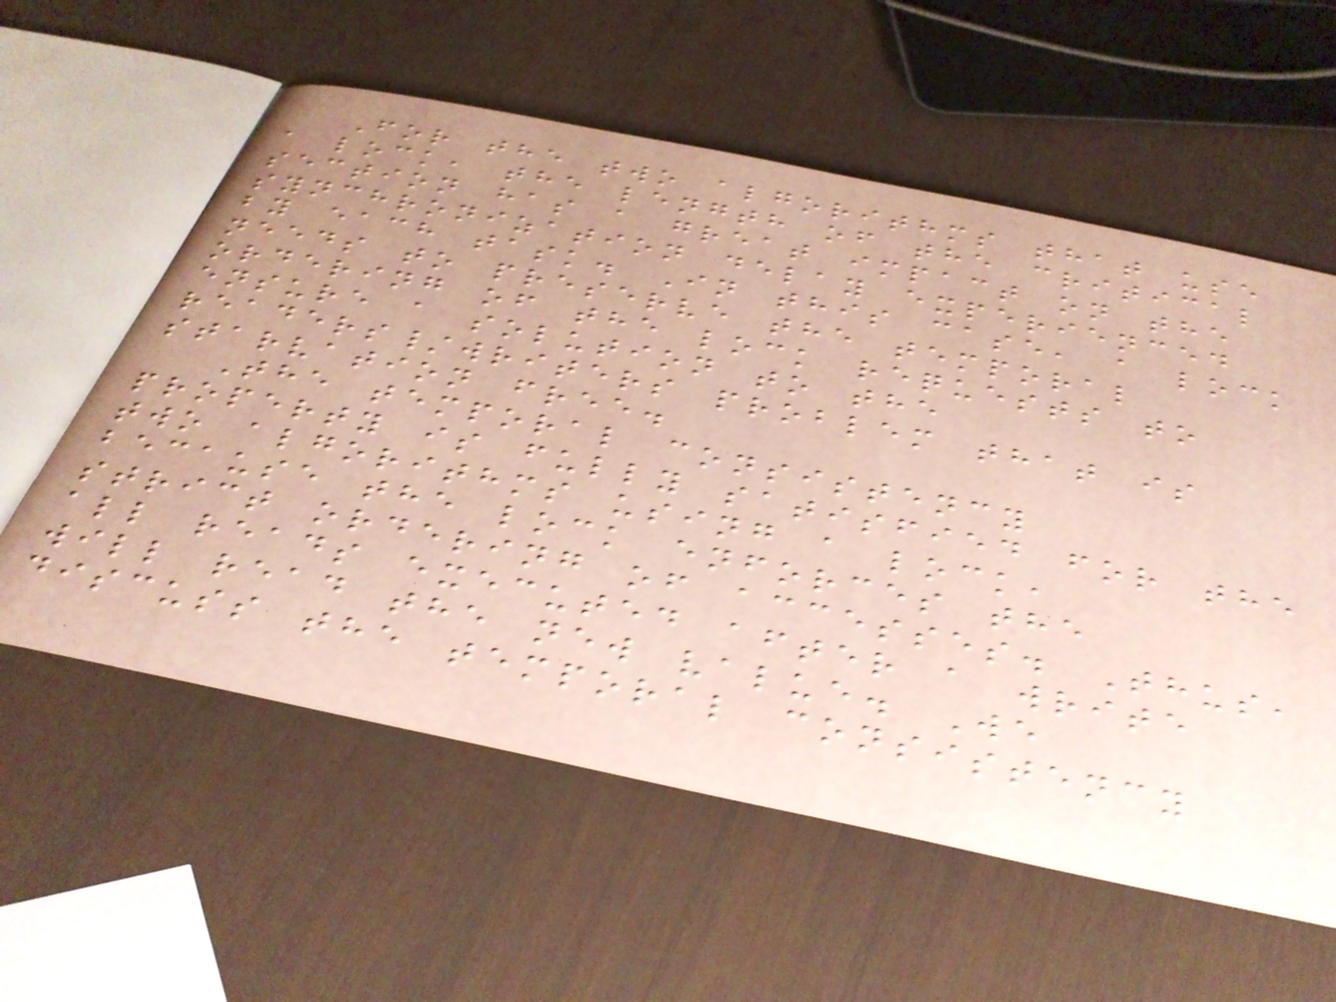For the two algorithms that use
a lock, the length of the critical
section has a great impact on the
synchronization delay experienced
by each task. In this case, a lock
needs to preserve the temporal
ordering of the lock requests to
ensure a solution to the
readers/writers problem that is
starvation free.
The temporal consistency
property is fully satisfied for the
two algorithms using a lock,
because the lock enforces the
strict ordering of accesses. Thus,
all reads executed after a write
will read the new value. We
discuss the temporal consistency
